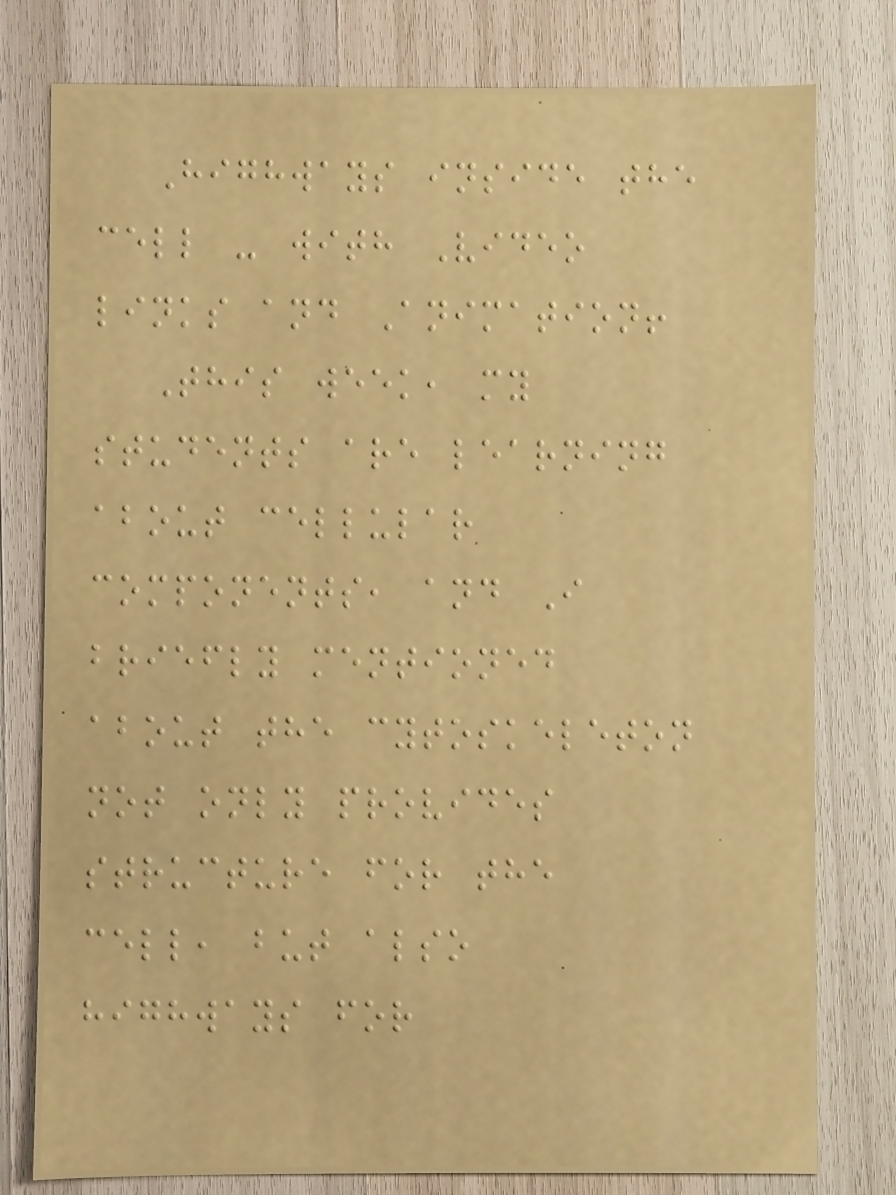Highways inside the
cell - with Video
links and Animation!
This week, my
students are learning
about cellular
components, and I
briefly mentioned
about the cytoskeleton
not only provides
structure for the
cell, but also
highways for
